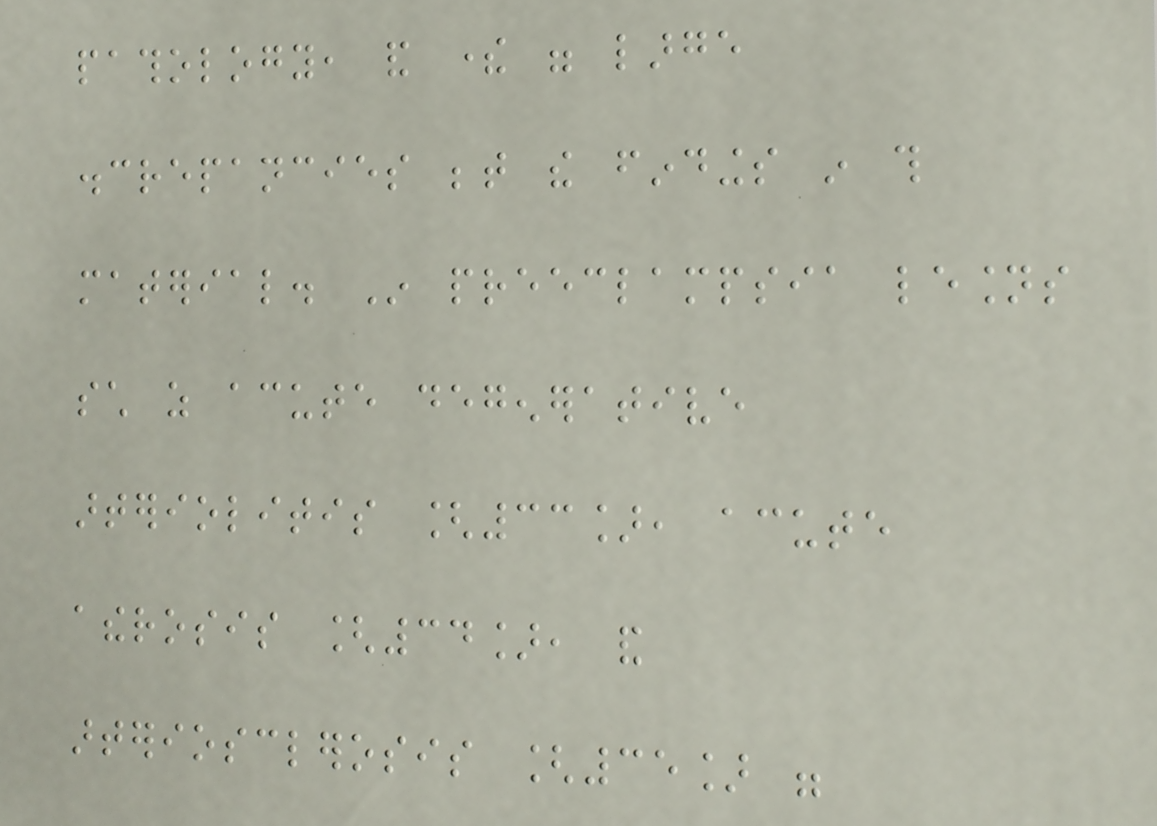pathology, and there were large
discrepancies between the findings in this
material. In preeclampsia lesions
such as acute degenerative
arteriolitis [33], acute
atherosis [34], and
arteriosclerosis [35] were
